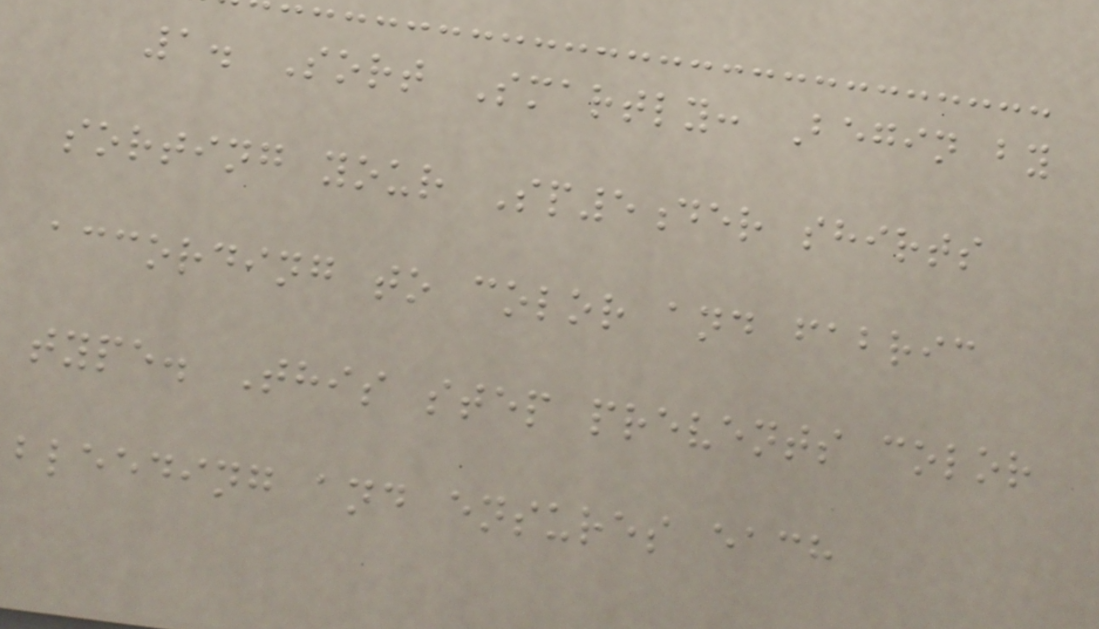1. Sort Smartly: Begin by
sorting your Sp5der shirts
according to color and fabric
type. This step prevents color
bleeding and ensures each
